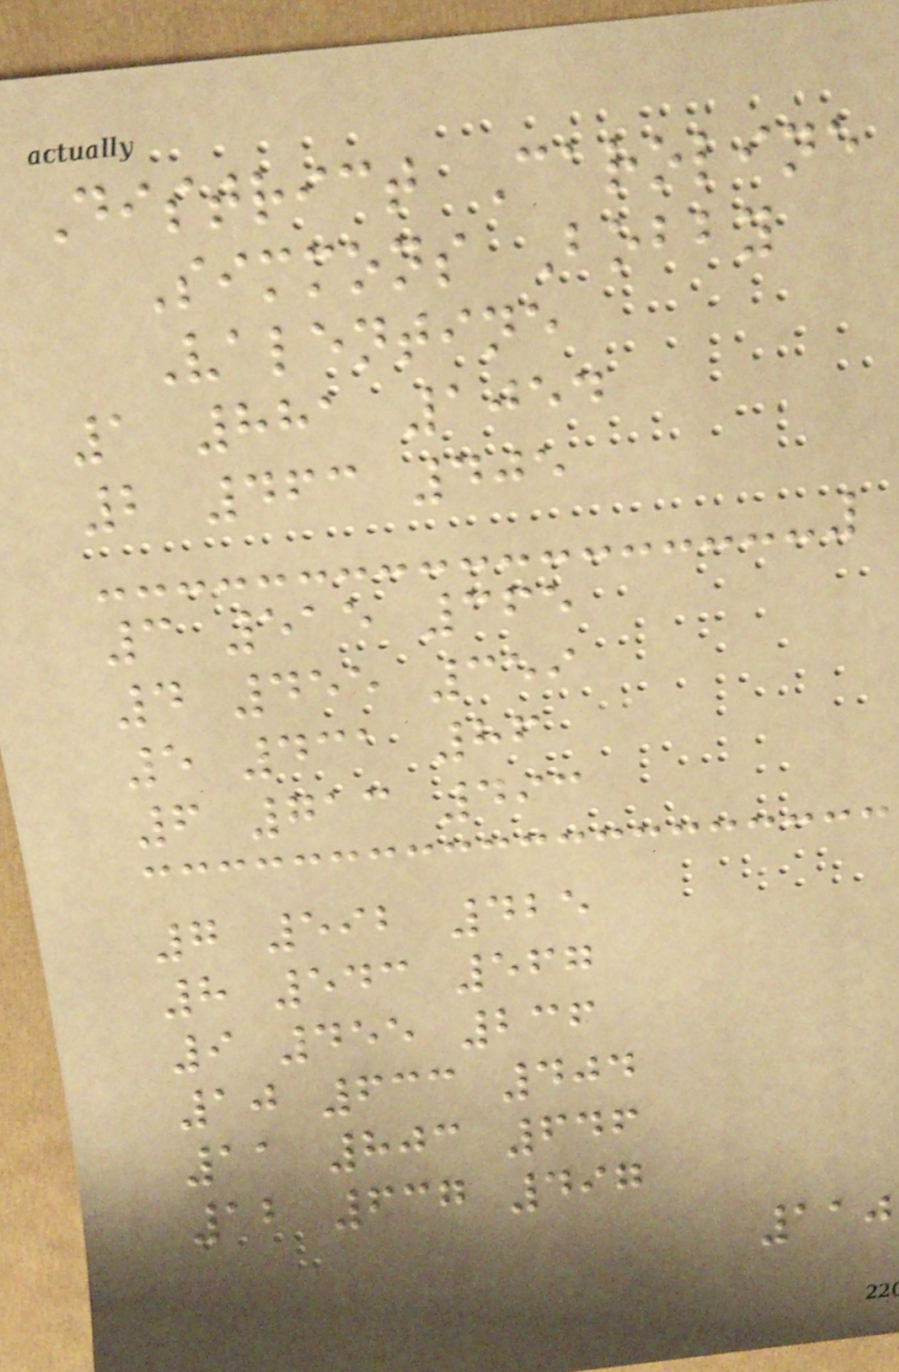District Caroline
Simmons Bobby
Valentine
1 881 1054
2 463 405
3 515 365
4 455 359
5 431 86
6 713 493
7 592 425
8 543 567
9 455 236
10 633 404
11 803 646
12 637 497
110
